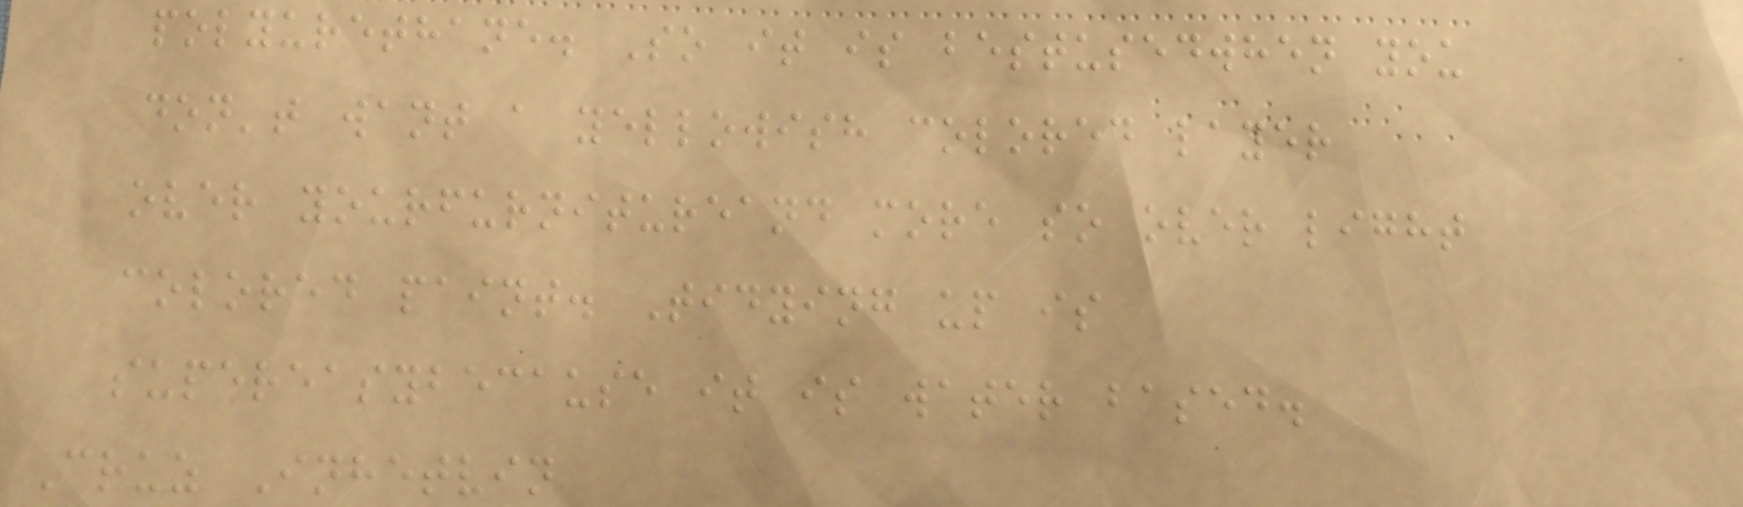polyurethane. So it is bestusedwhen you
don't want a yellowish colored layer
over yourfurnitureand more so over light
colored paint. Tidying up is
supereasybecause it is water based.
Cruz Inhetvin
